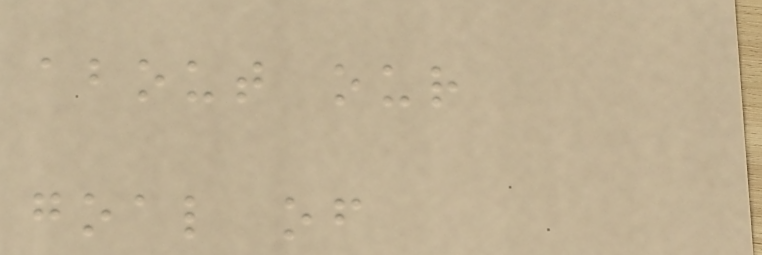about our
goal of
